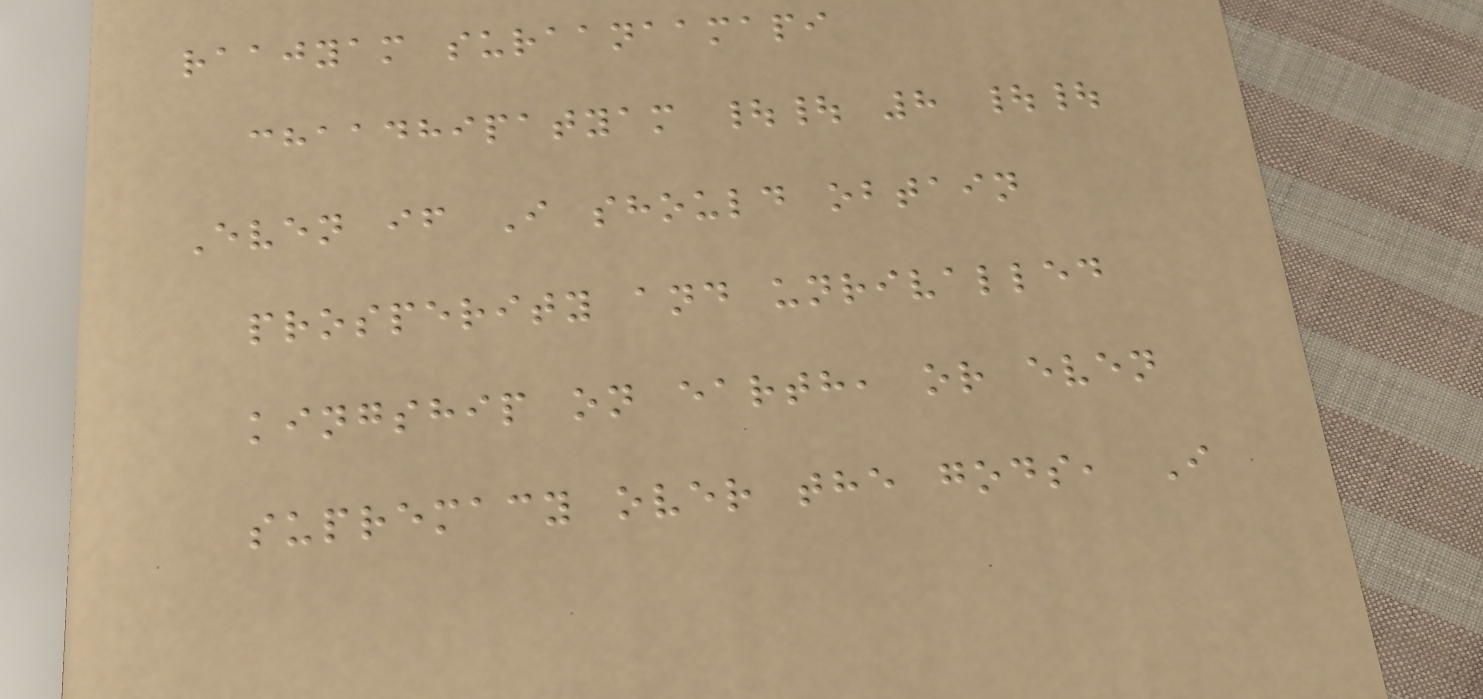raajyam suraanaamapi
chaadhipatyam || 8 ||
Even if I should obtain
prosperity and unrivalled
kingship on earth, or even
supremacy over the gods, I
